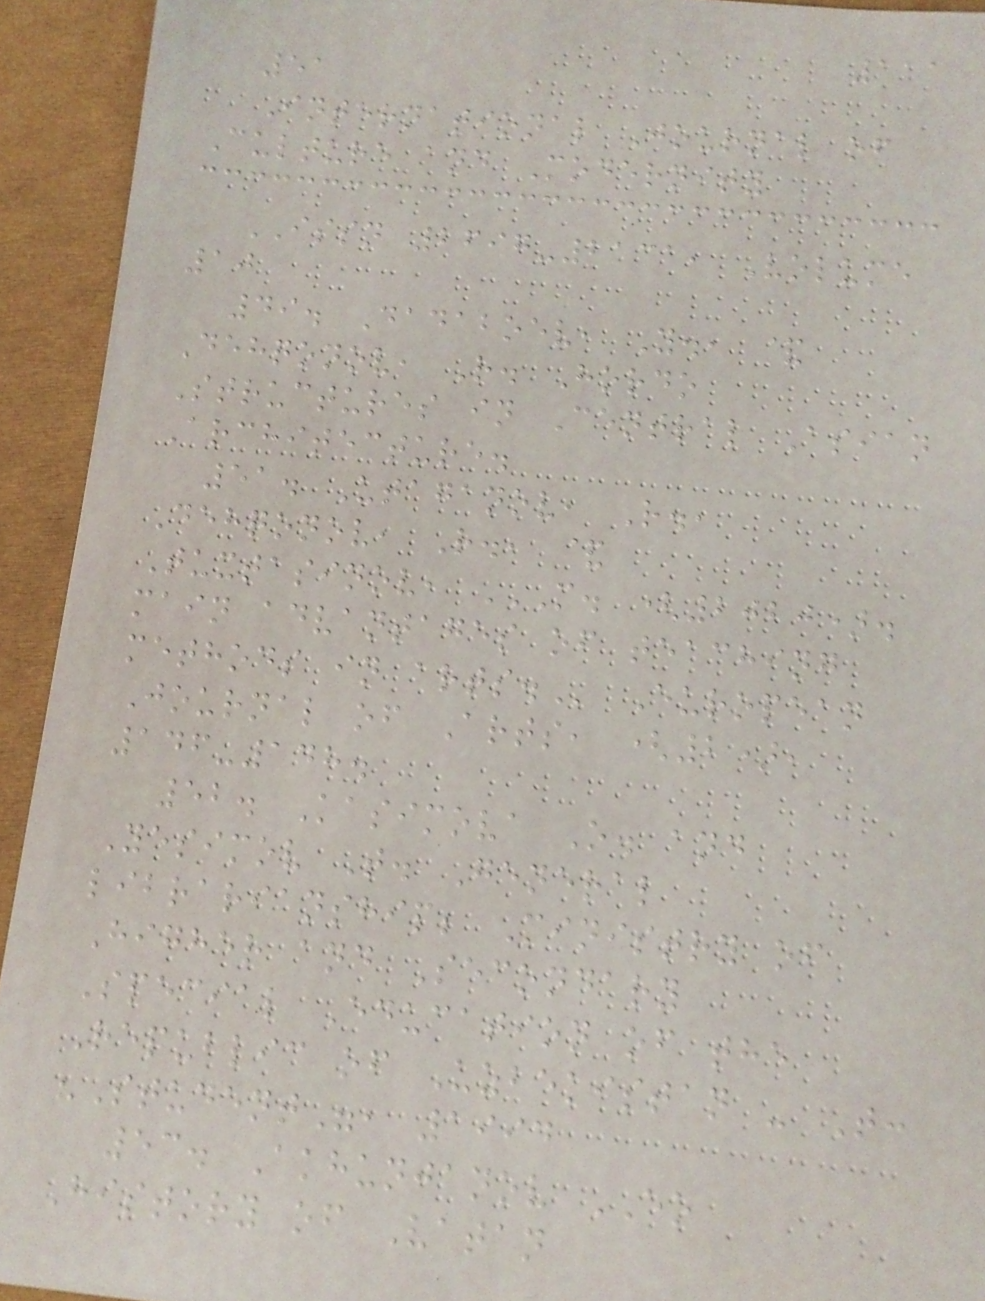111
51
International Journal of
Culture and Modernity
ISSN 2697-2131, Volume
10
49. Dadaboev, Y., &
Dehqonov, R. Hordo
Structures in Central Asian
Architecture.
51. Utaganov, R.,
Dehqonov, R., &
Tuxtasinov, M. (2020).
MAIN ADVANTAGES OF TEACHING
METHODS IN ARTS. European
Journal of Arts, (2),
146-148.
52. Kasimova O. and
Yesimov T. General
librarianship; Ministry of
Higher and Secondary
Special Education of the
Republic of Uzbekistan - T:
"Student", 1994
53. Akhunjanov EO
History of Vatan
